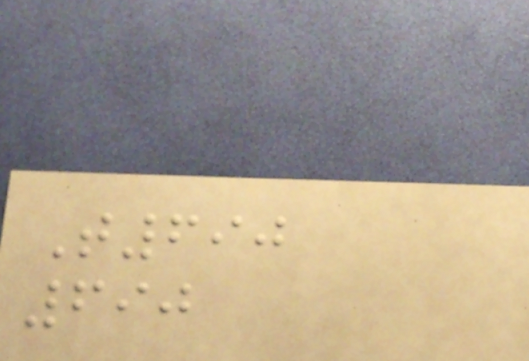T690
690
